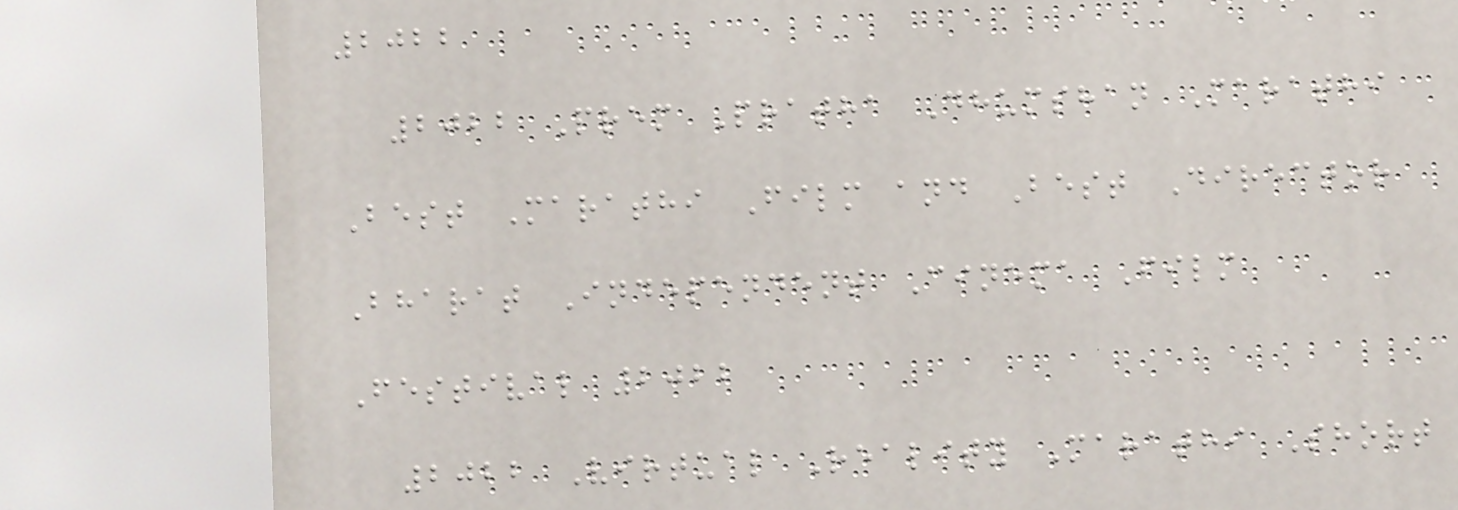2022
2022 Prem Pratha Dhumshan Marathi
Best Marathi Film and Best Director
Bharat Independent Cinema Film
Festival 2022
2022 Virtual Reality Marathi Short
